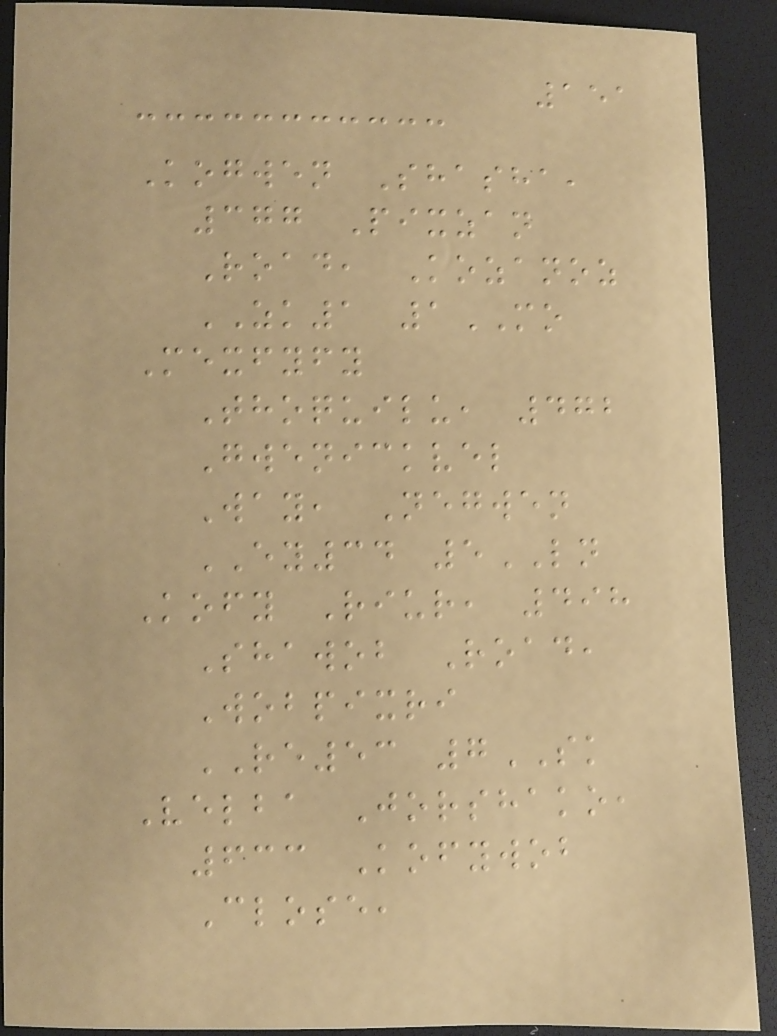151
Kogwen Shasha,
377 Pixzan
Road, Kozanoz
ZK1 1MO
Mexfyfy
Thoquilu, 472
Gwenickvel
Way, Negwen
EY34 5LN
Kofy Riur, 498
Shawob Road,
Wobpixri
RE53 7SK
Velba Jorshako,
633 Kofywob
Close,
